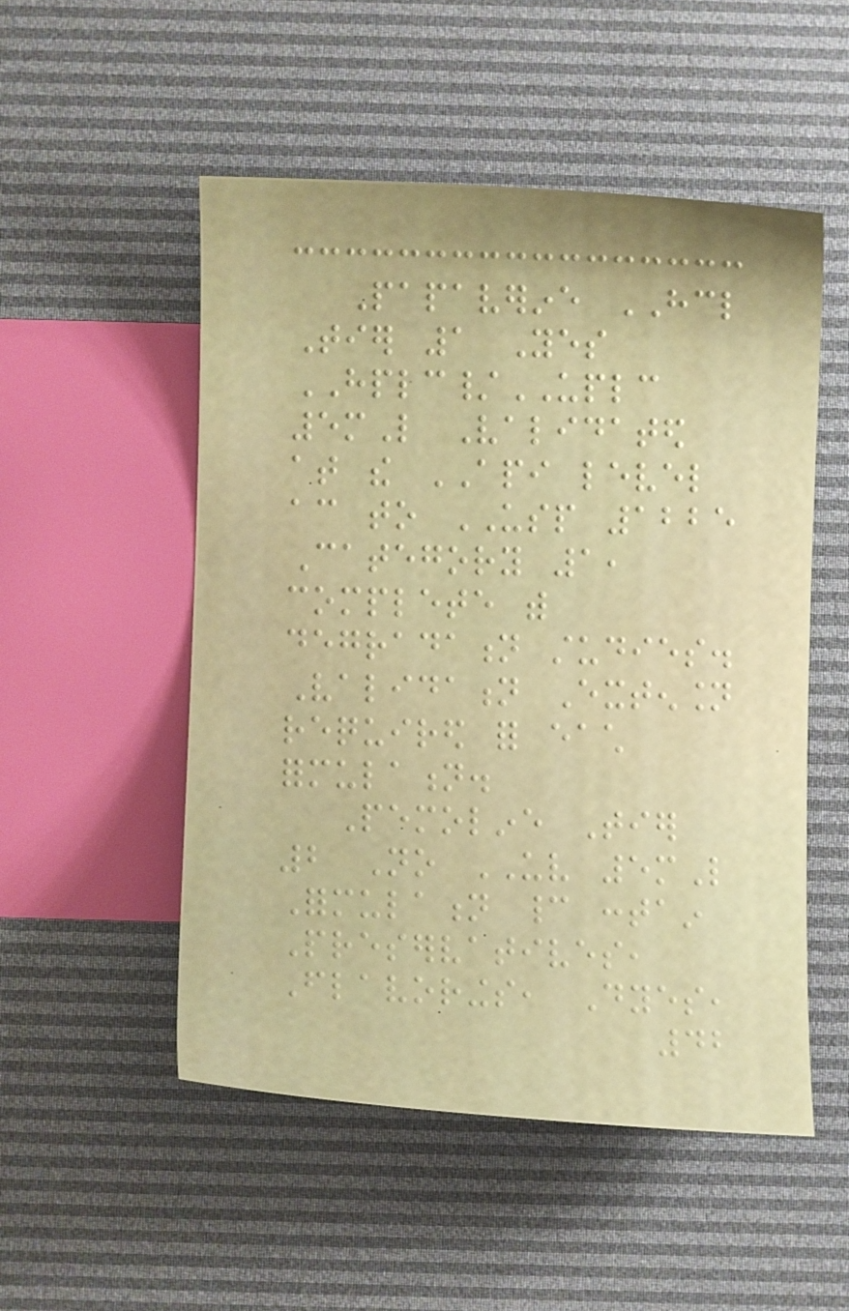Papaverine HCL
Tier 1 Yes
HPLC/UPLC
5mL Validated
at the API level
according to USP 1225
Category 1,
complete with
degradation studies.
Validation Extension
required for each
formulation.
Pemoline Tier
2 No UV 5mL
Formulation cannot contain
Preservatives,
Flavorings, Dyes,
42
